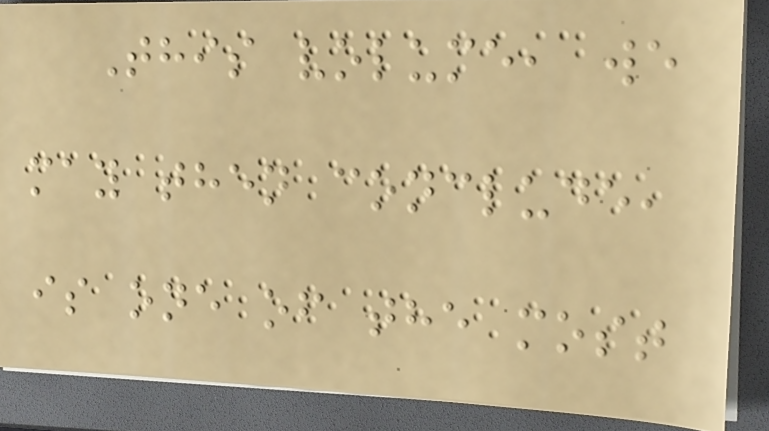This volume, we
may then conclude,
is one of the most
